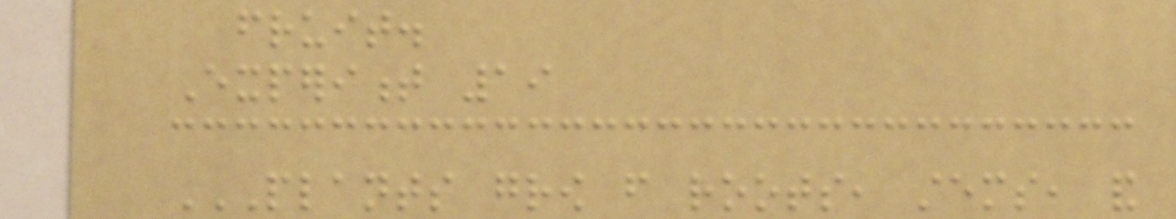fruit.
Experiment 19
PLANTS GROW FROM ROOTS, STEMS, AND
